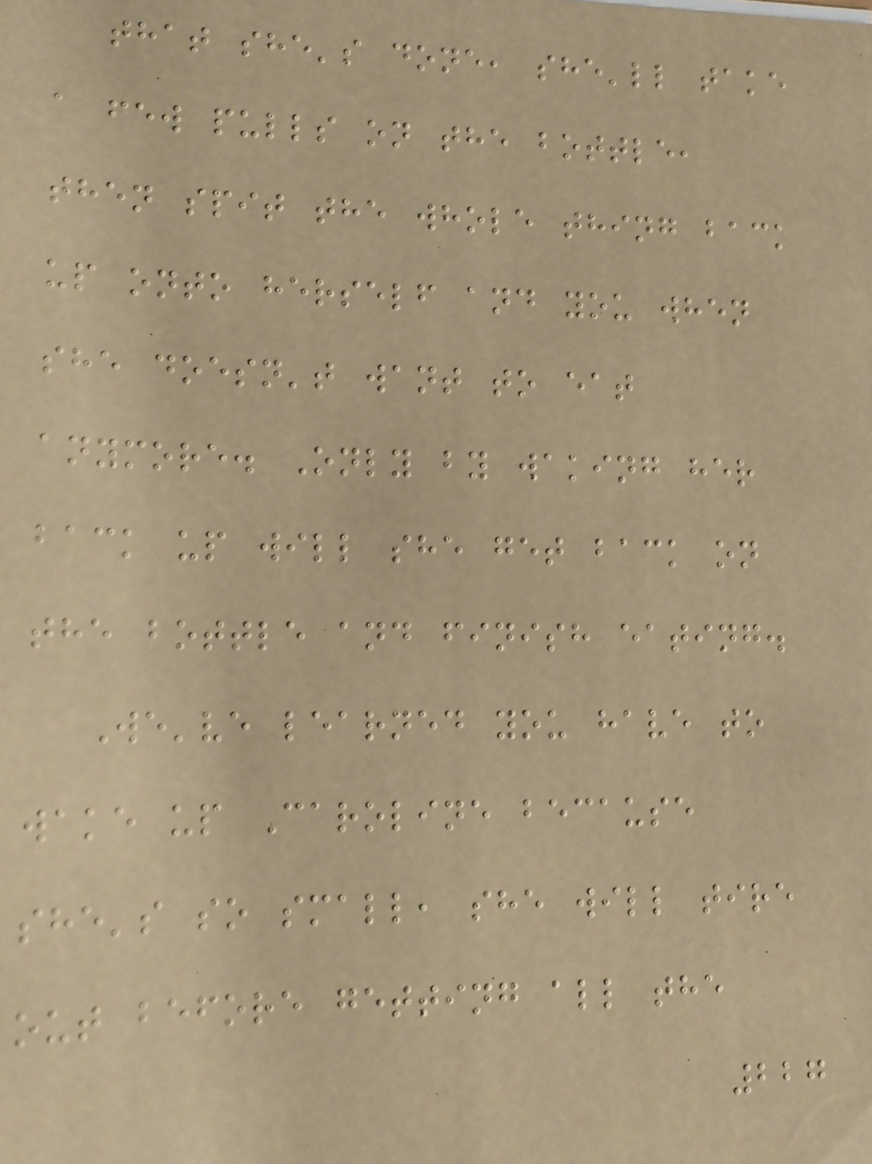that she's done, she'll take
a few pulls on the bottle,
then spit the whole thing back
up onto herself and you when
she doesn't want to eat
anymore. Only by waking her
back up will she get back on
the bottle and finish eating.
We've learned you have to
wake up Caroline because
she's so small, she will tire
out before getting all the
227
